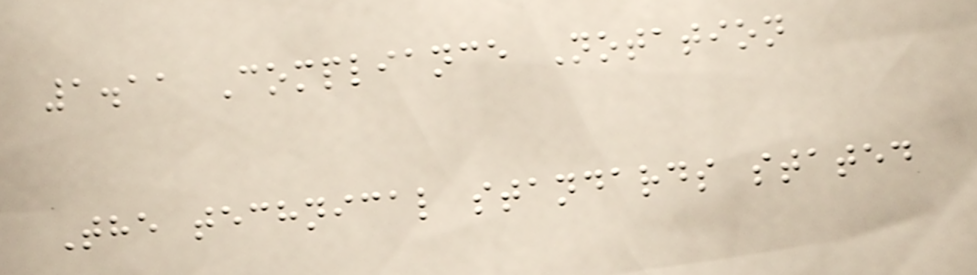1.11 Compliance Notation
The technical standards stated
